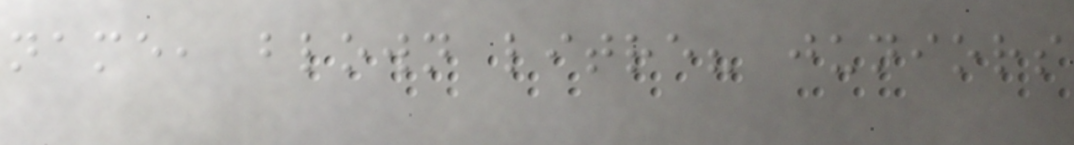name, blown litre? juniors
